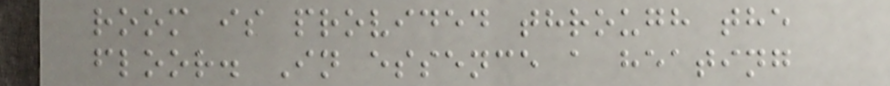room is provided through the
floor. In essence a heating
